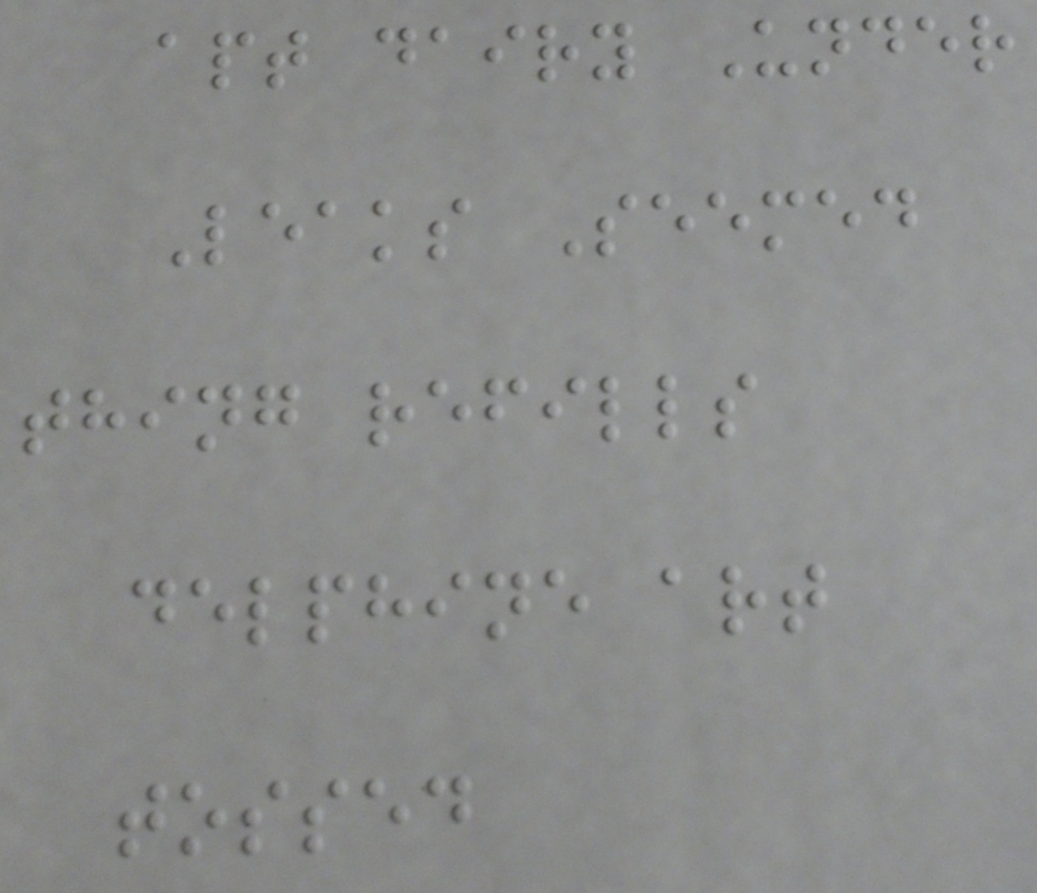apt dairy Under
Leaks Seemed
thing refills
delphine art
tossed
